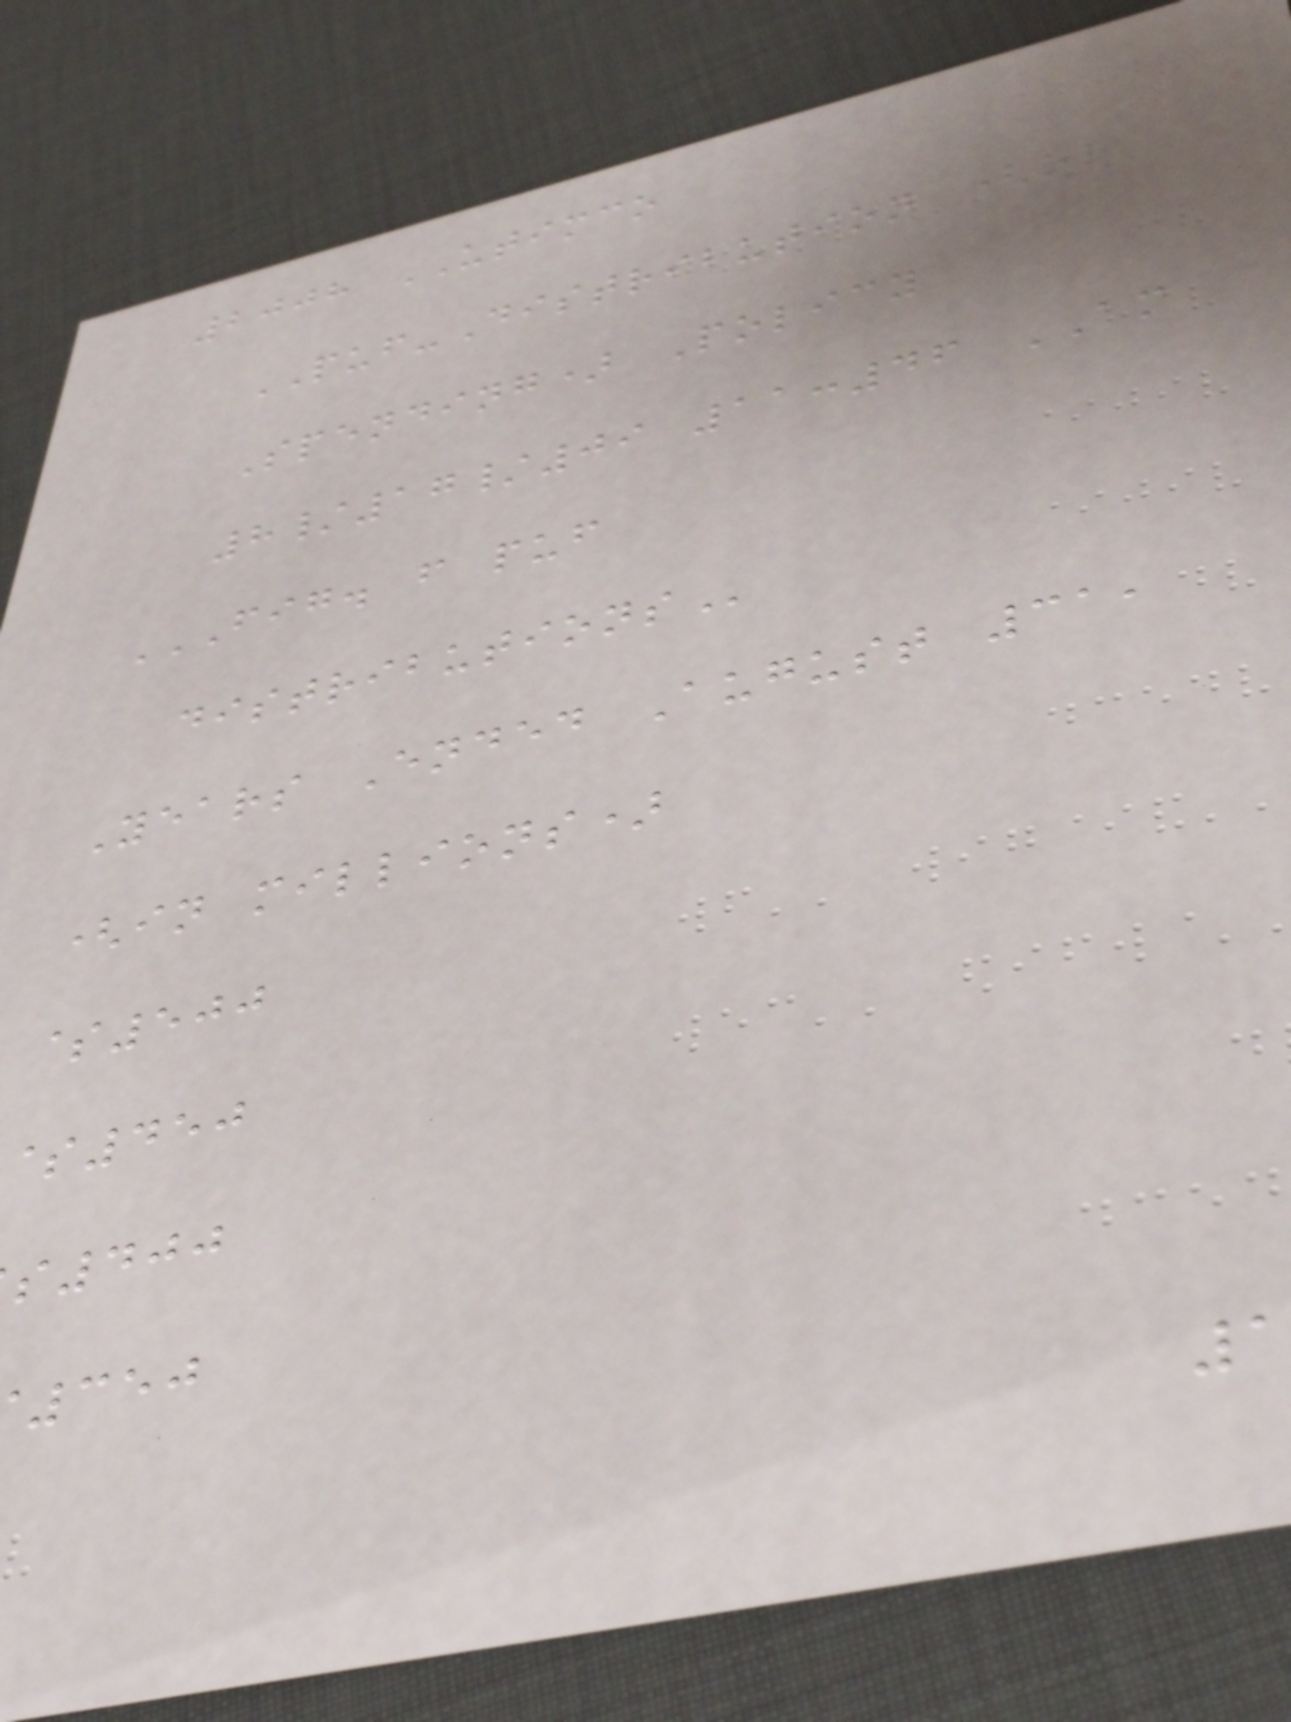2008 UTIMCO
PUF-Distribution (or
Spending) Policy
8/17/09 11:46 AM
FIG. F PUF
Years Ended August 31,
(in millions)
$500
450
400
350
